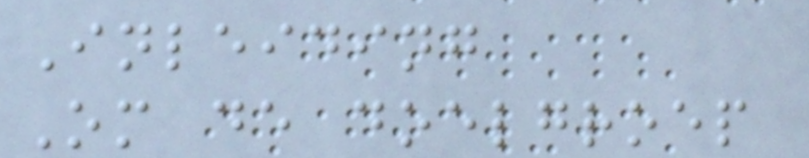Inleiding
Om de doelgroep
